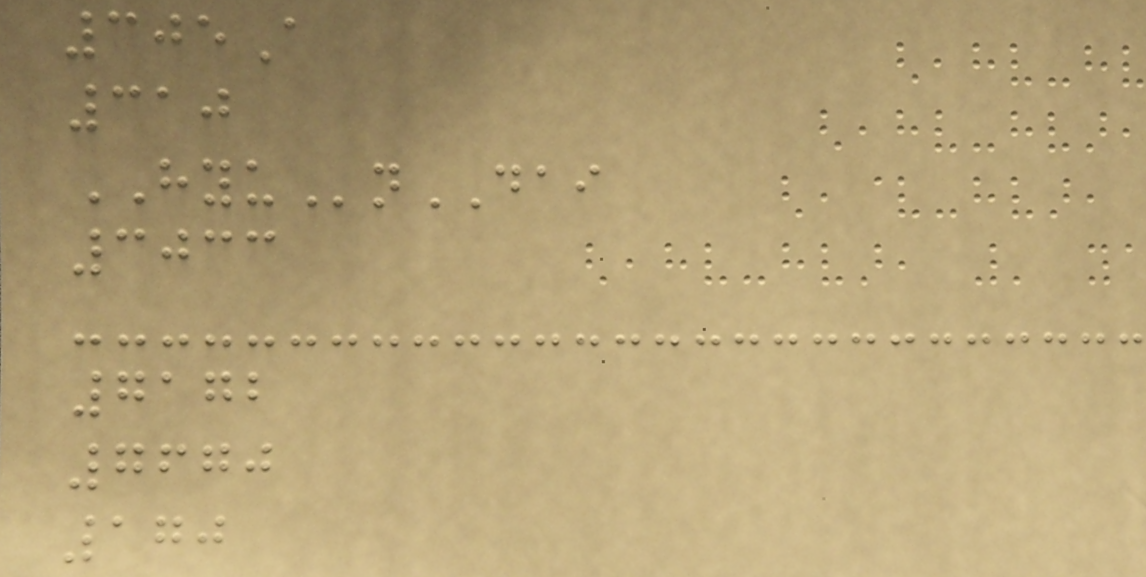305A
310
HYUnDAI
3033
7172
7670
170
